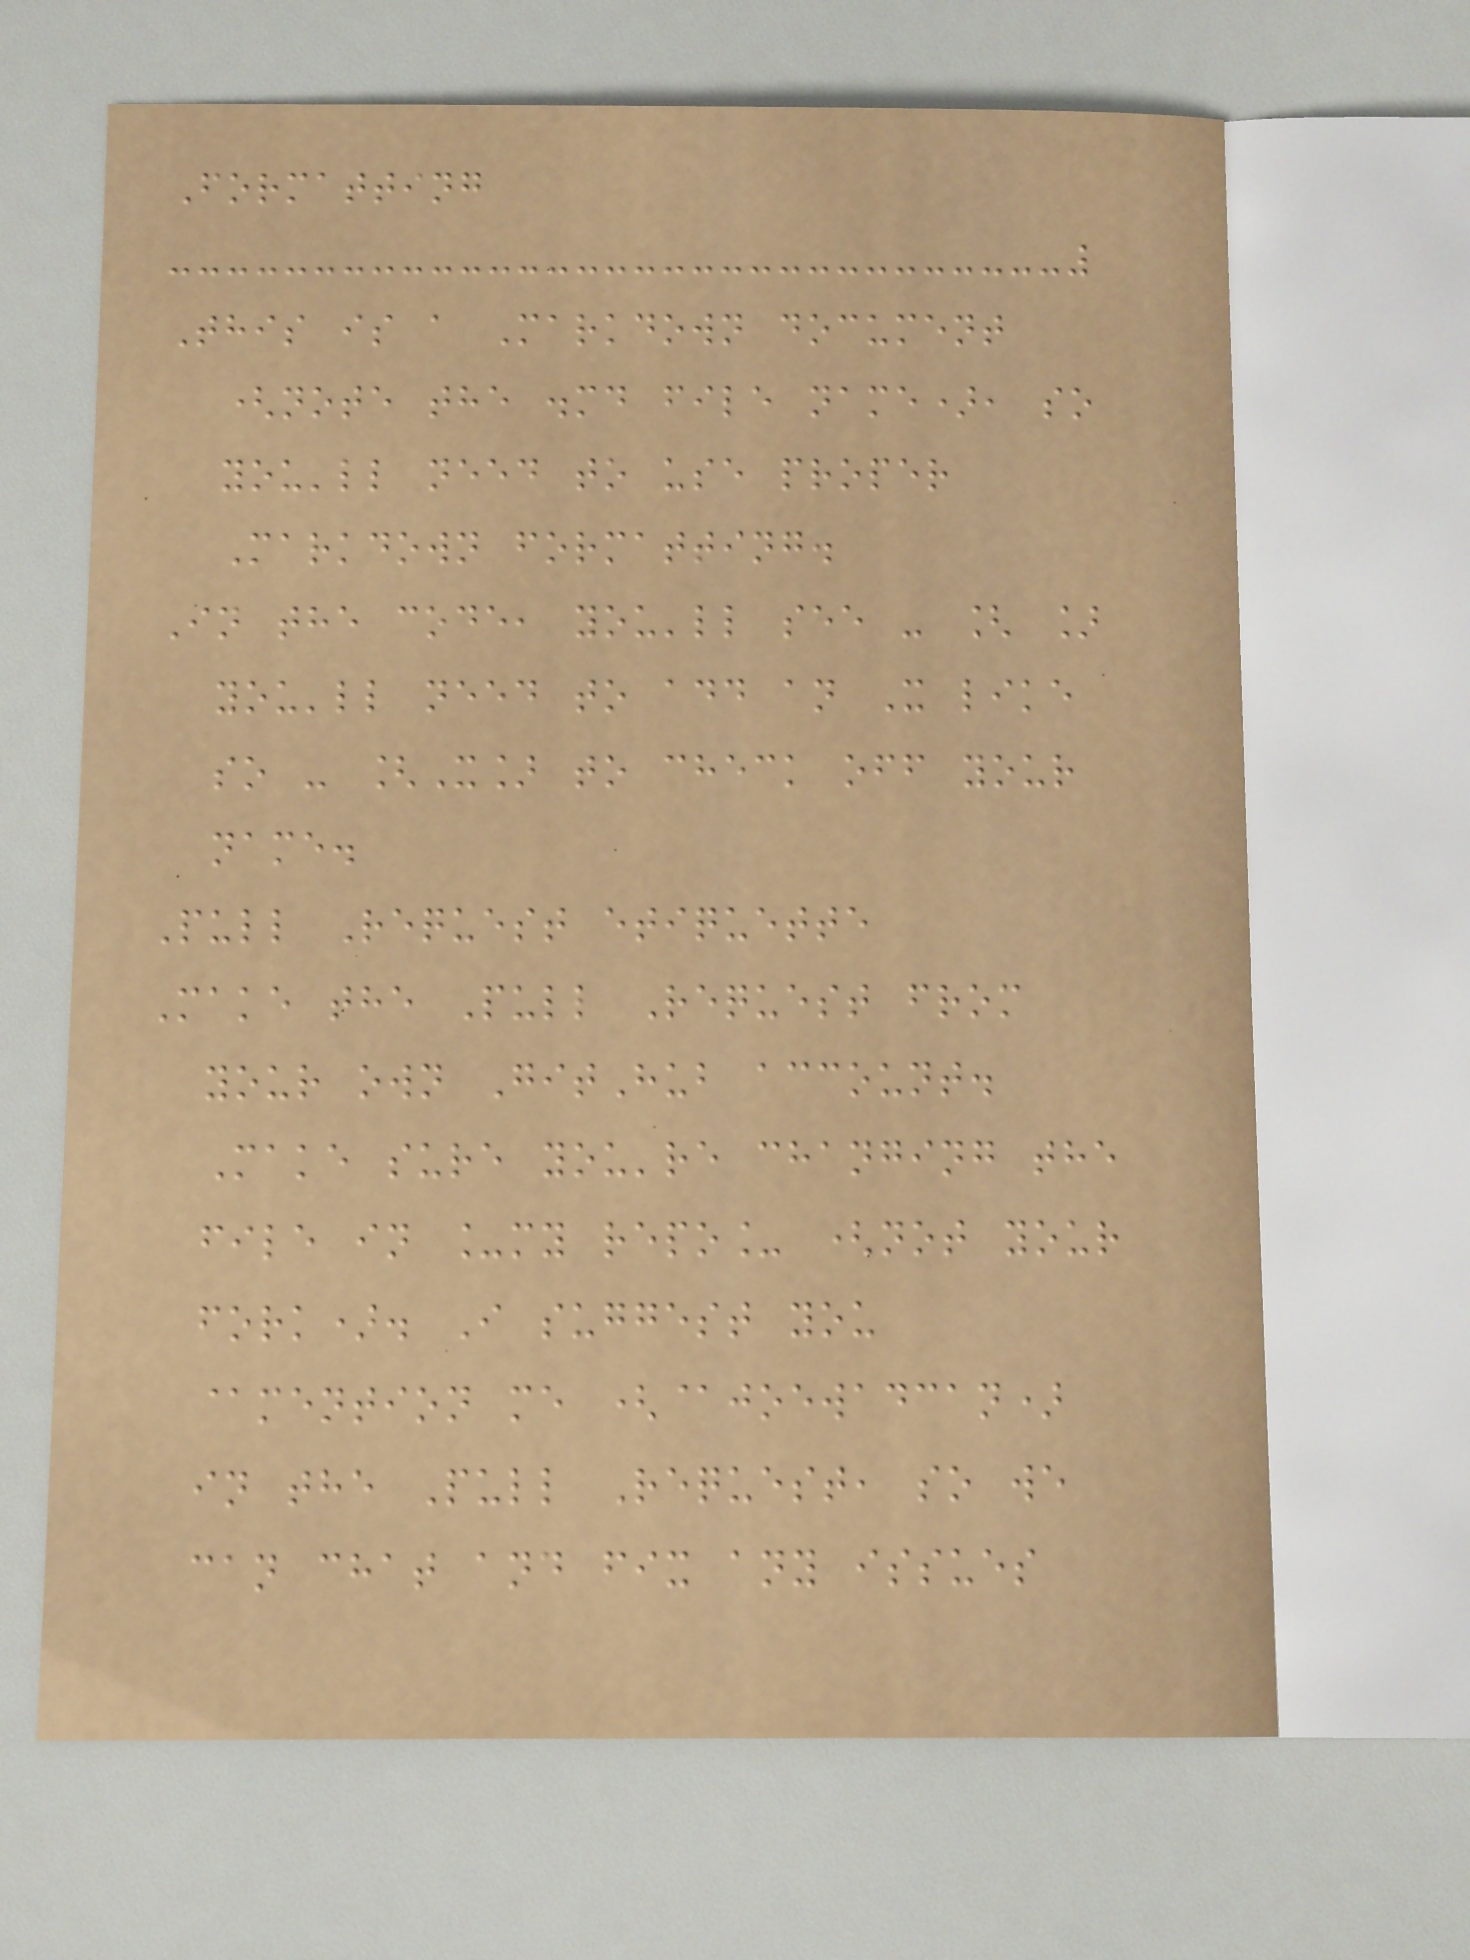Formatting
This is a Markdown document
(note the .md file name), so
you'll need to use proper
Markdown formatting.
In the code, you'll see - [ ]
you'll need to add an X like
so - [X] to check off your
name.
Pull Request etiquette
Make the Pull Request from
your own GitHub account.
Make sure you're changing the
file in _my repo_ (not your
fork). I suggest you
@mention me (@joewadcan)
in the Pull Request, so we
can chat and fix any issues
